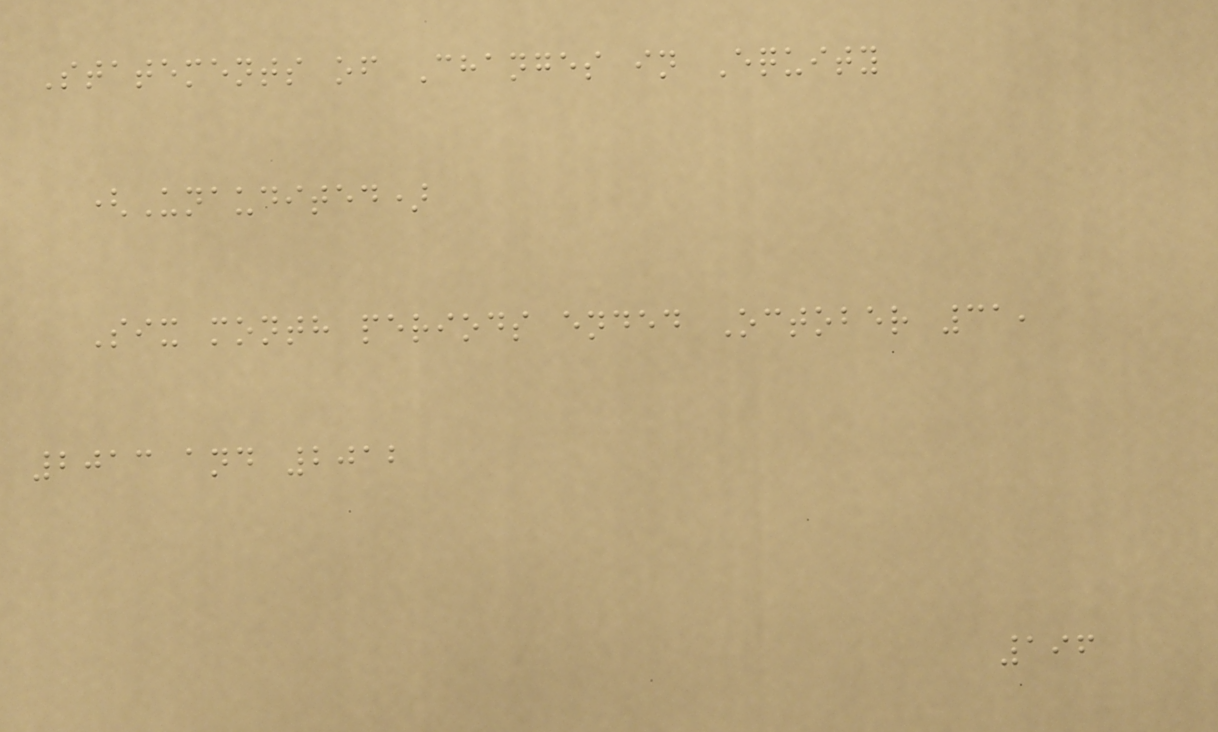Statements of Changes in Equity
(Unaudited)
Six month periods ended October 31,
2013 and 2012
196
